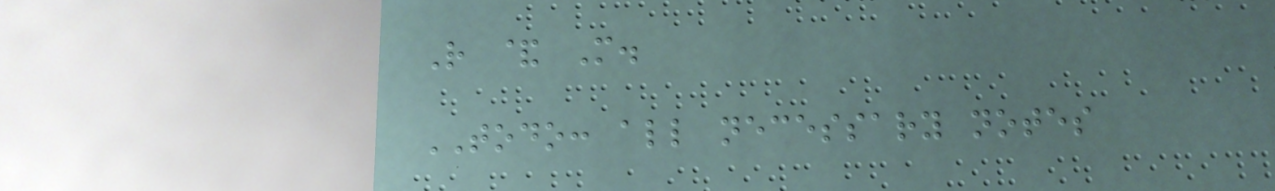R & M.
TODO: all necessary notes
